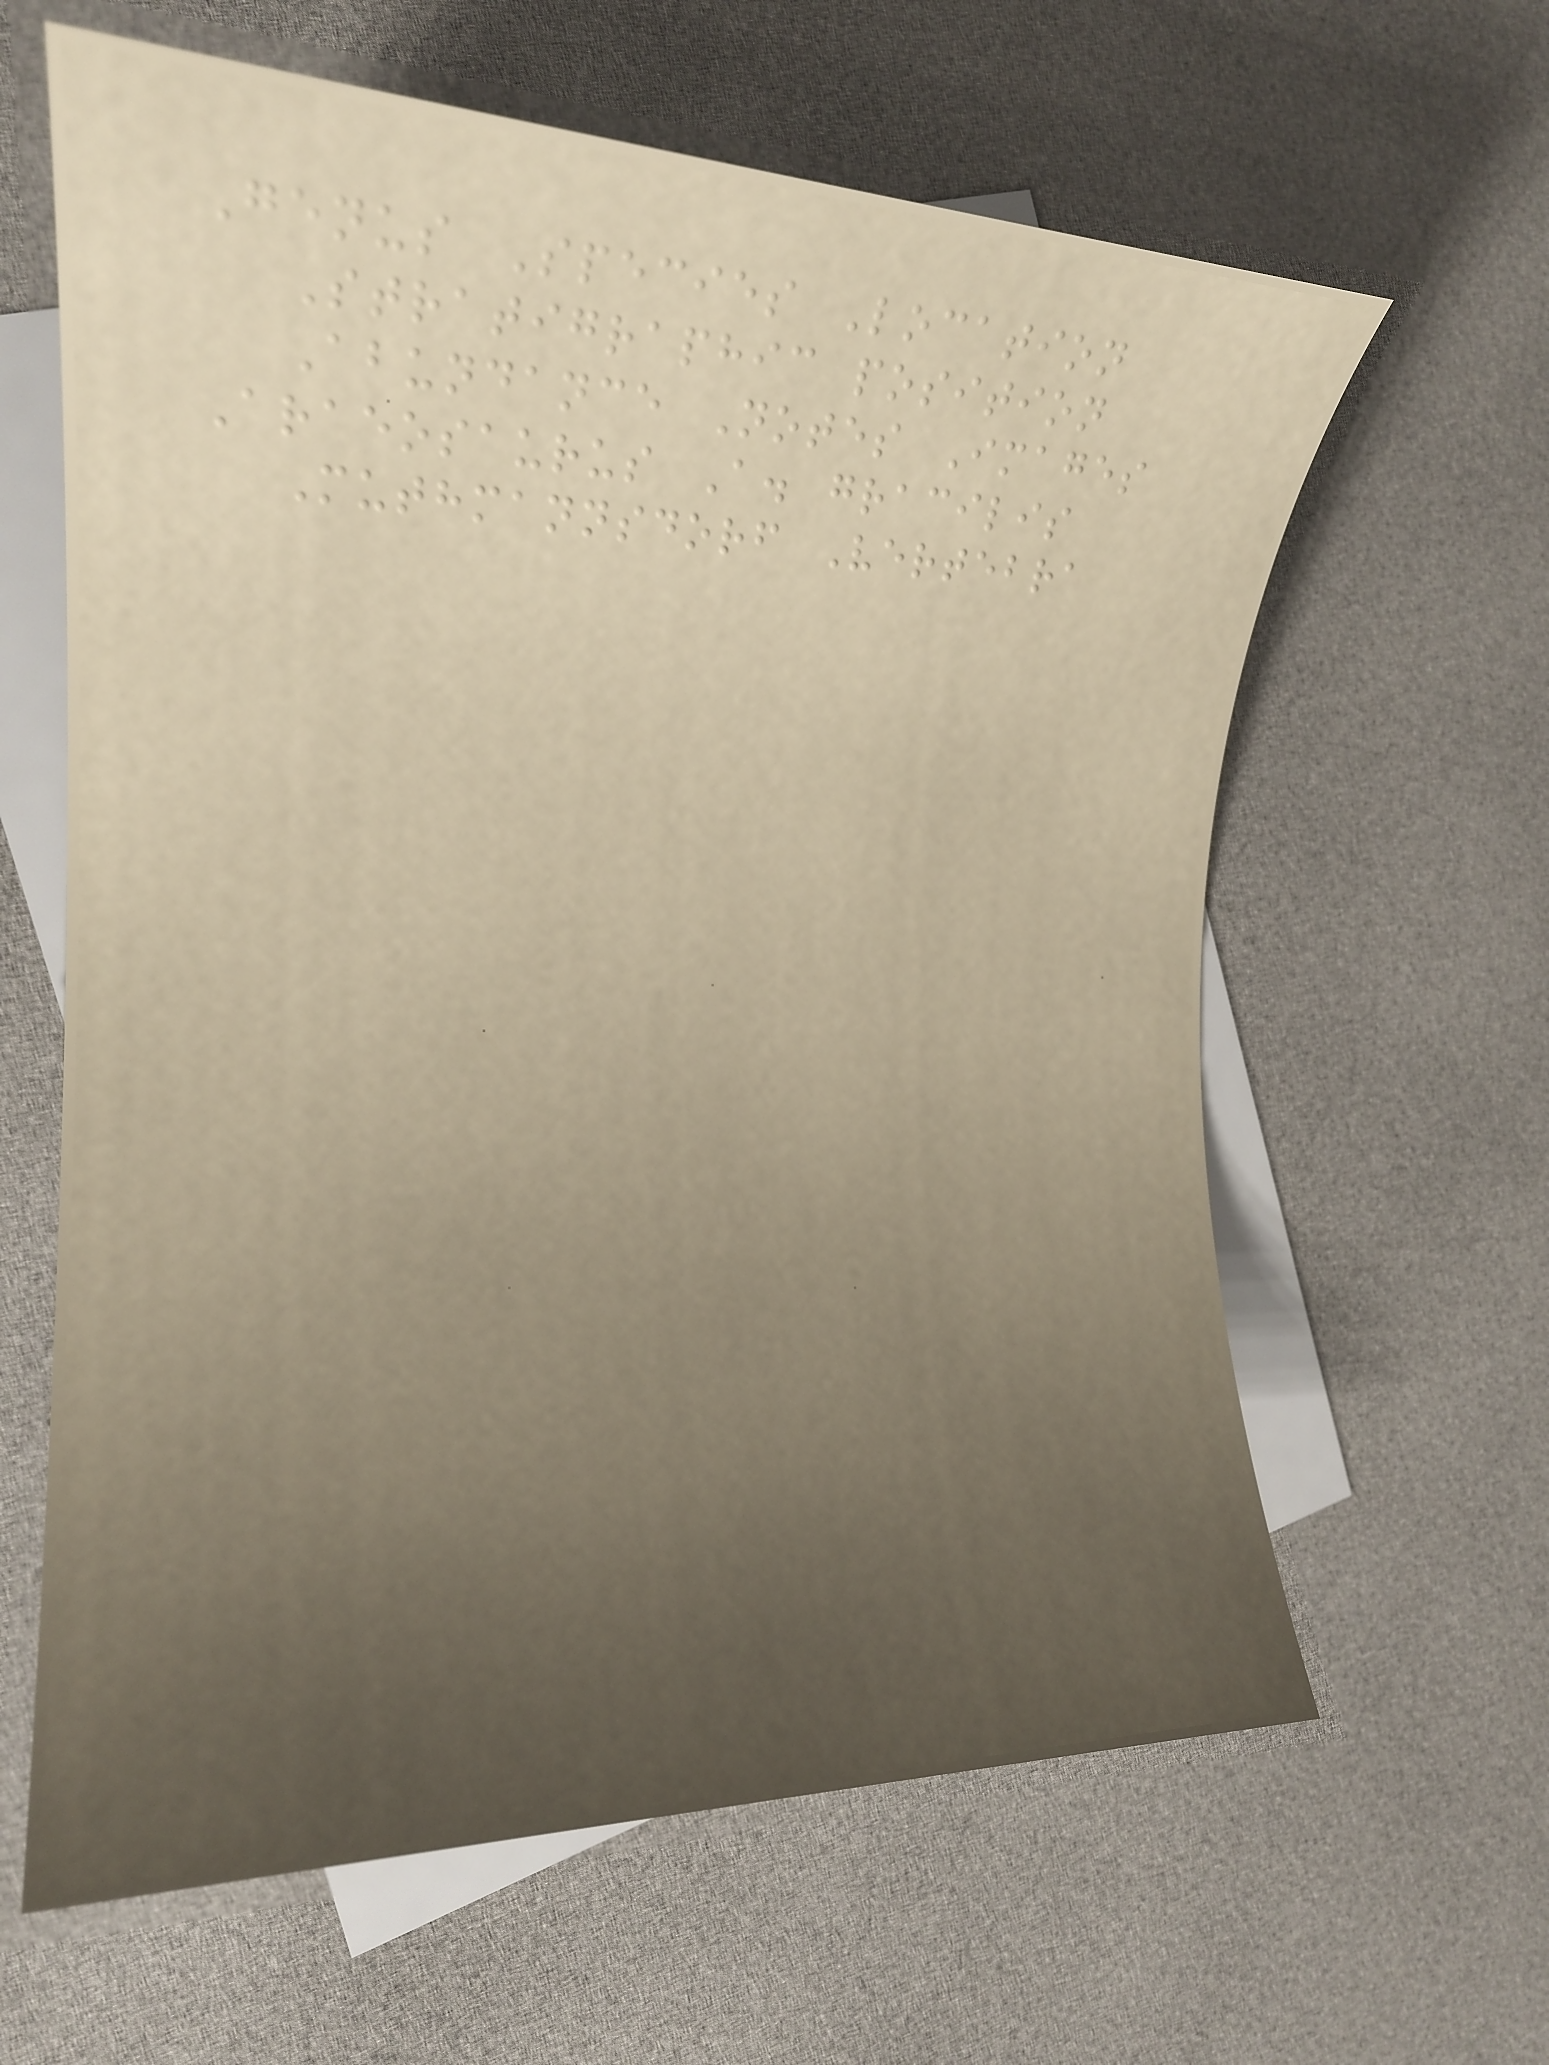Genus Species Location
Stratigraphic position
Abundance Notes Images
Araeosaurus A. gracilis
Muthmannsdorf Vertebra
